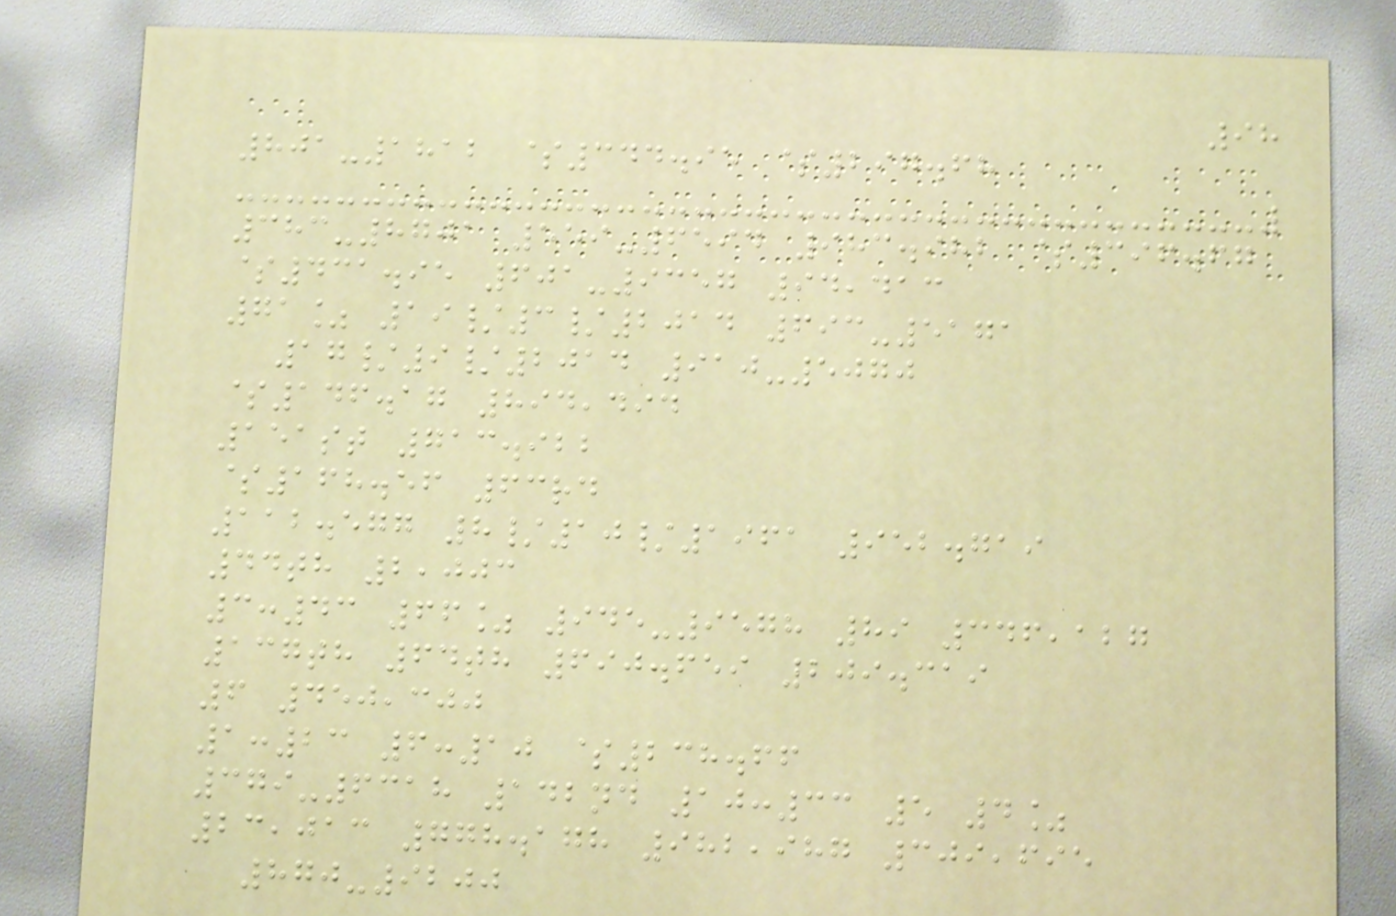98
801-1812 $344.95 $297.68
383-8701 559-6594 983.982 $396.67
$431.95 601-9357 94,413
71% 19/3/2014 693-5171
17/9/2014 910-5070
$146.17 894,494
151st 713.922
$168.56 63rd
112.577 8/10/1961 952.719
44th 2,003
3:43 66% 945-9578 89 346,127
137th 64th 690.659 209.319
6 450,300
1:23 6:10 $238.66
379-6318 142nd 10:33 5 4%
23,013 778.178 982,987 309,695
870-9200
